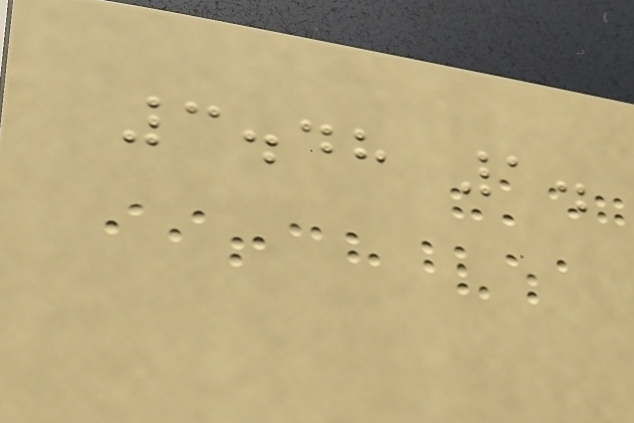3.48 1.
